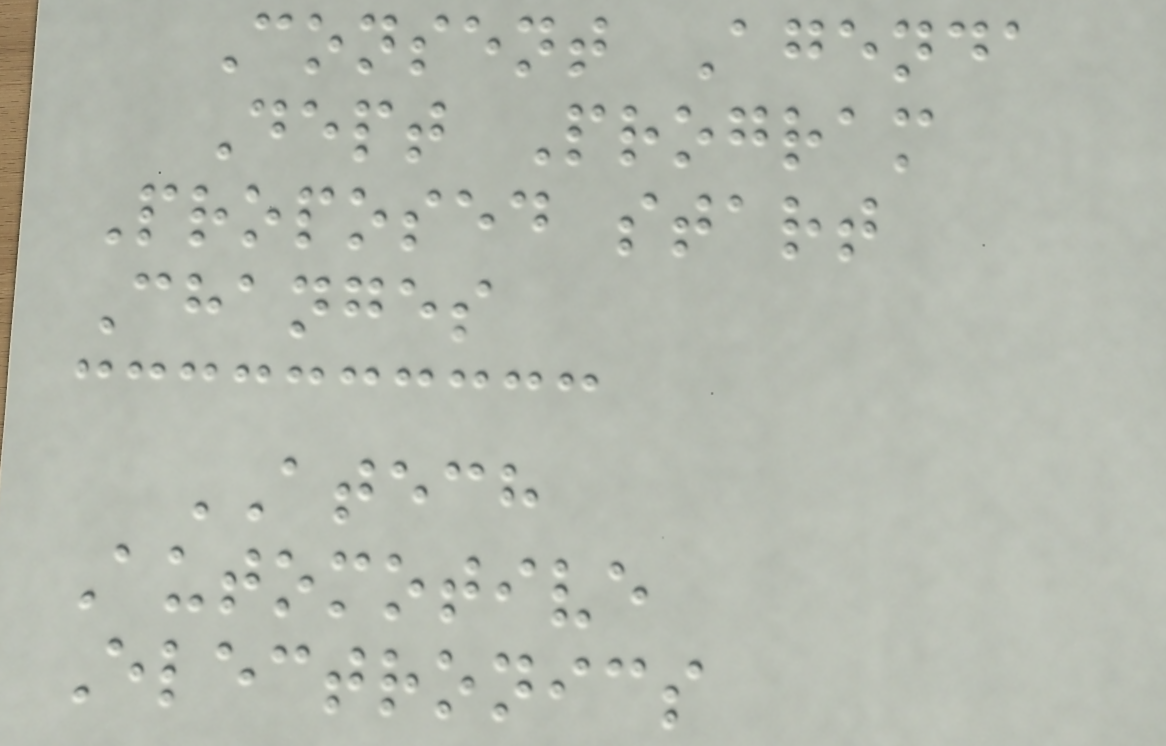Consent Agenda
Dept Program
Proposed start
Changes
ATECH
Automotive
Electronics
